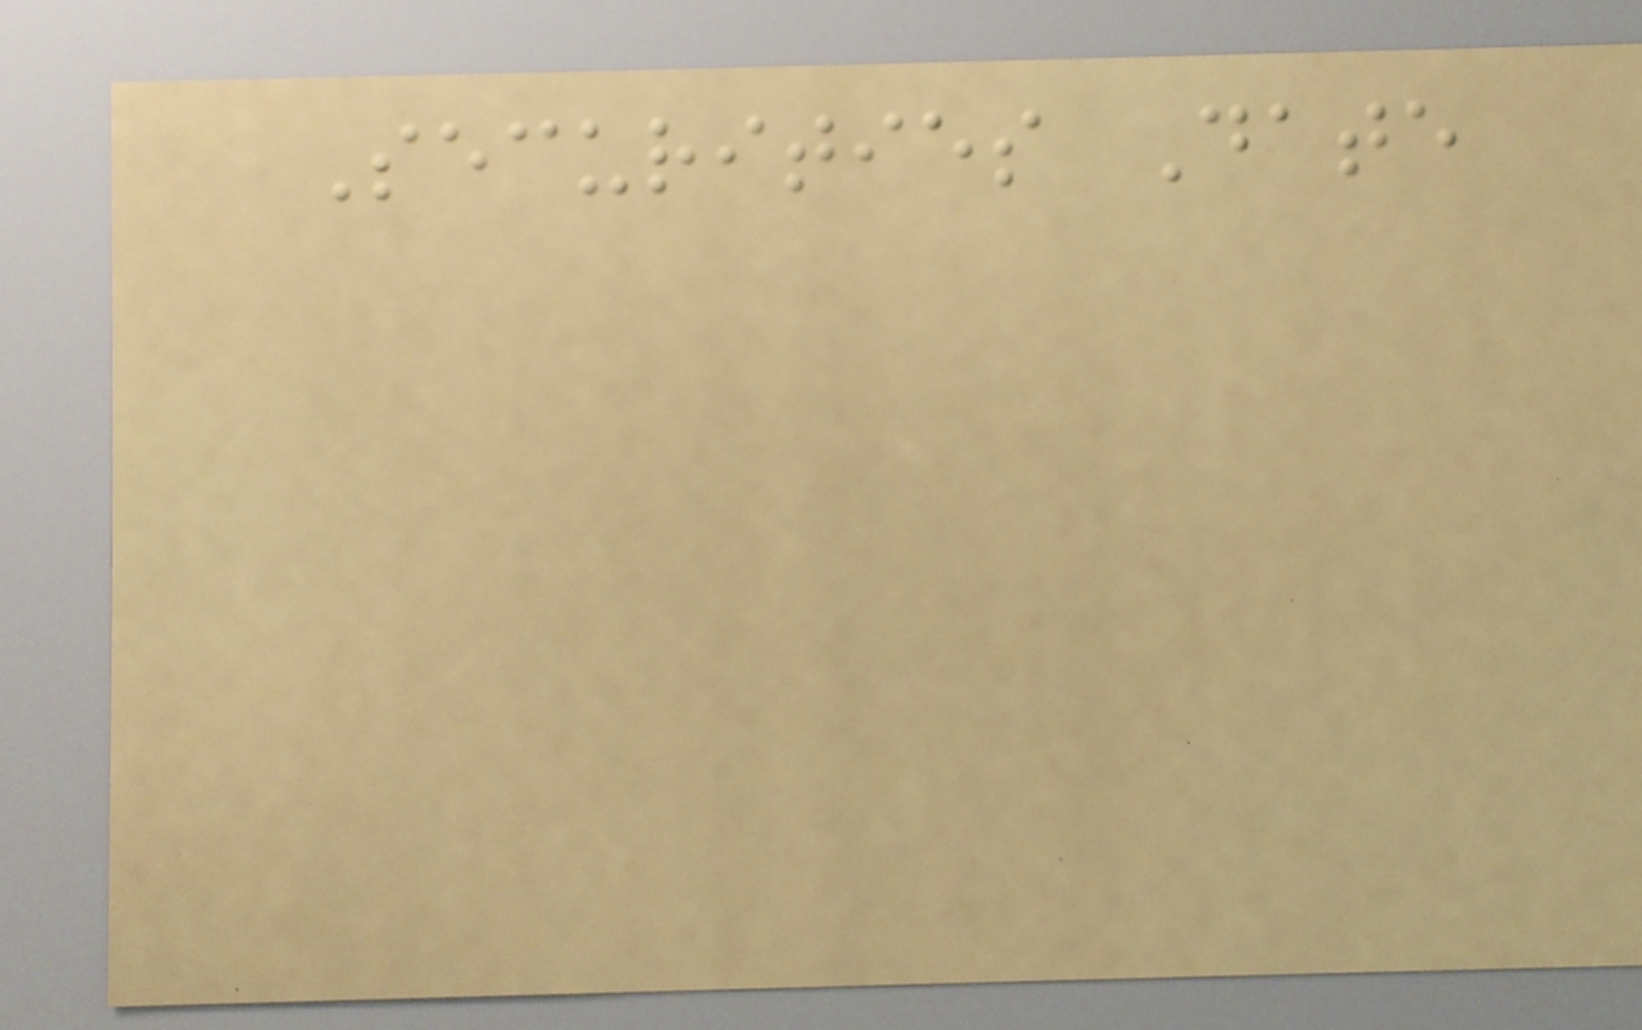Securities Date
